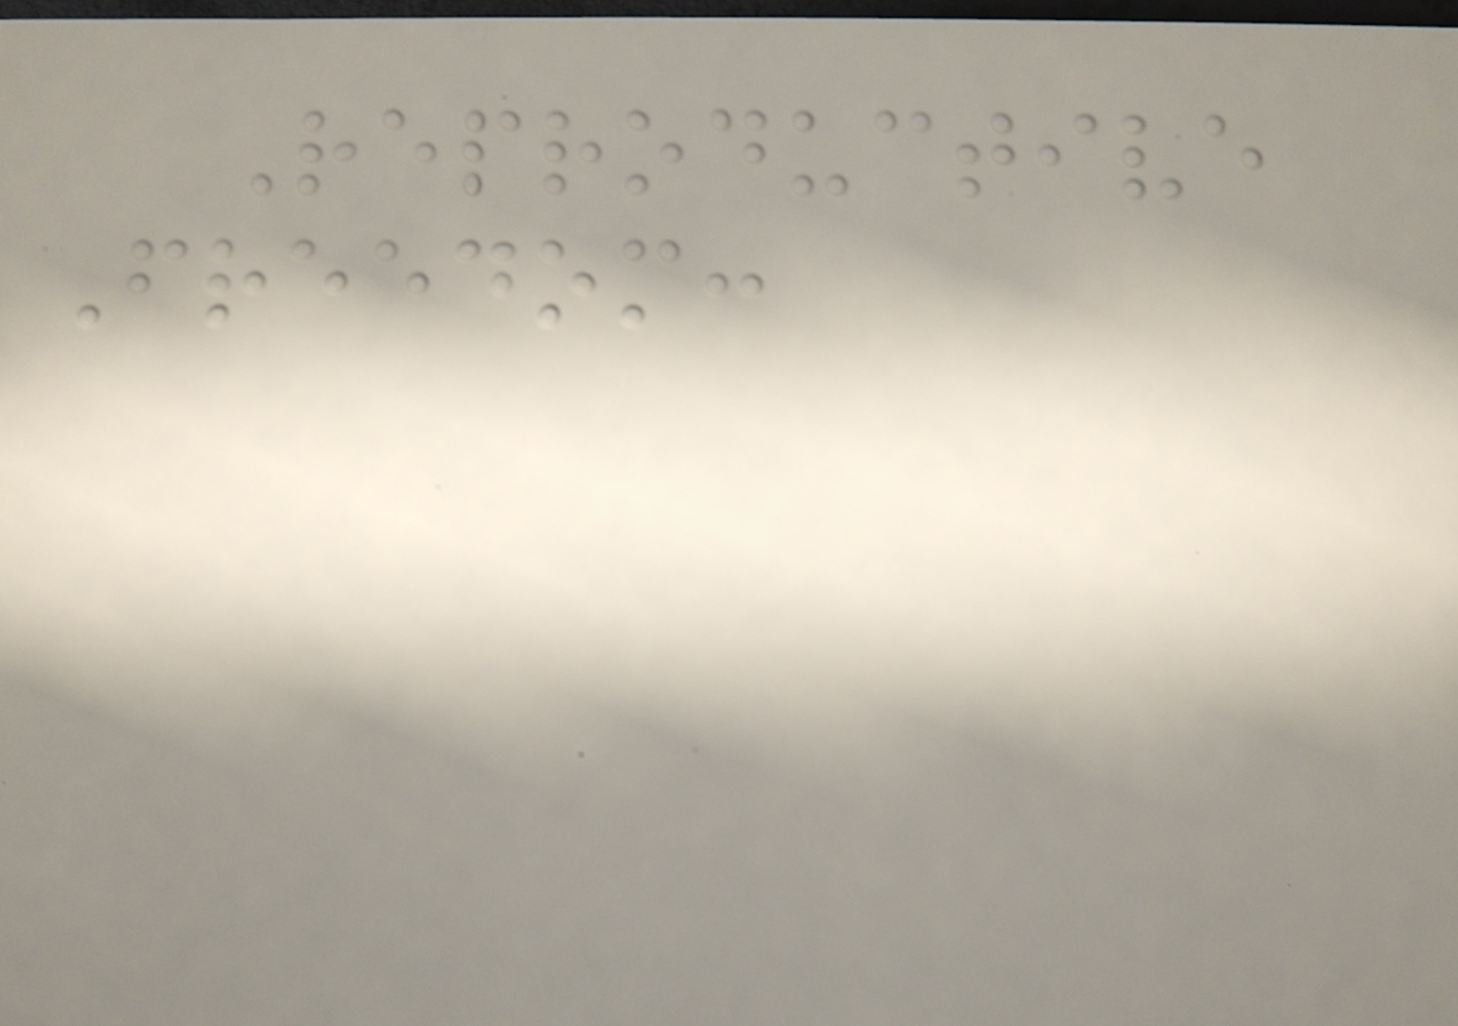Reproductive
Freedom:
